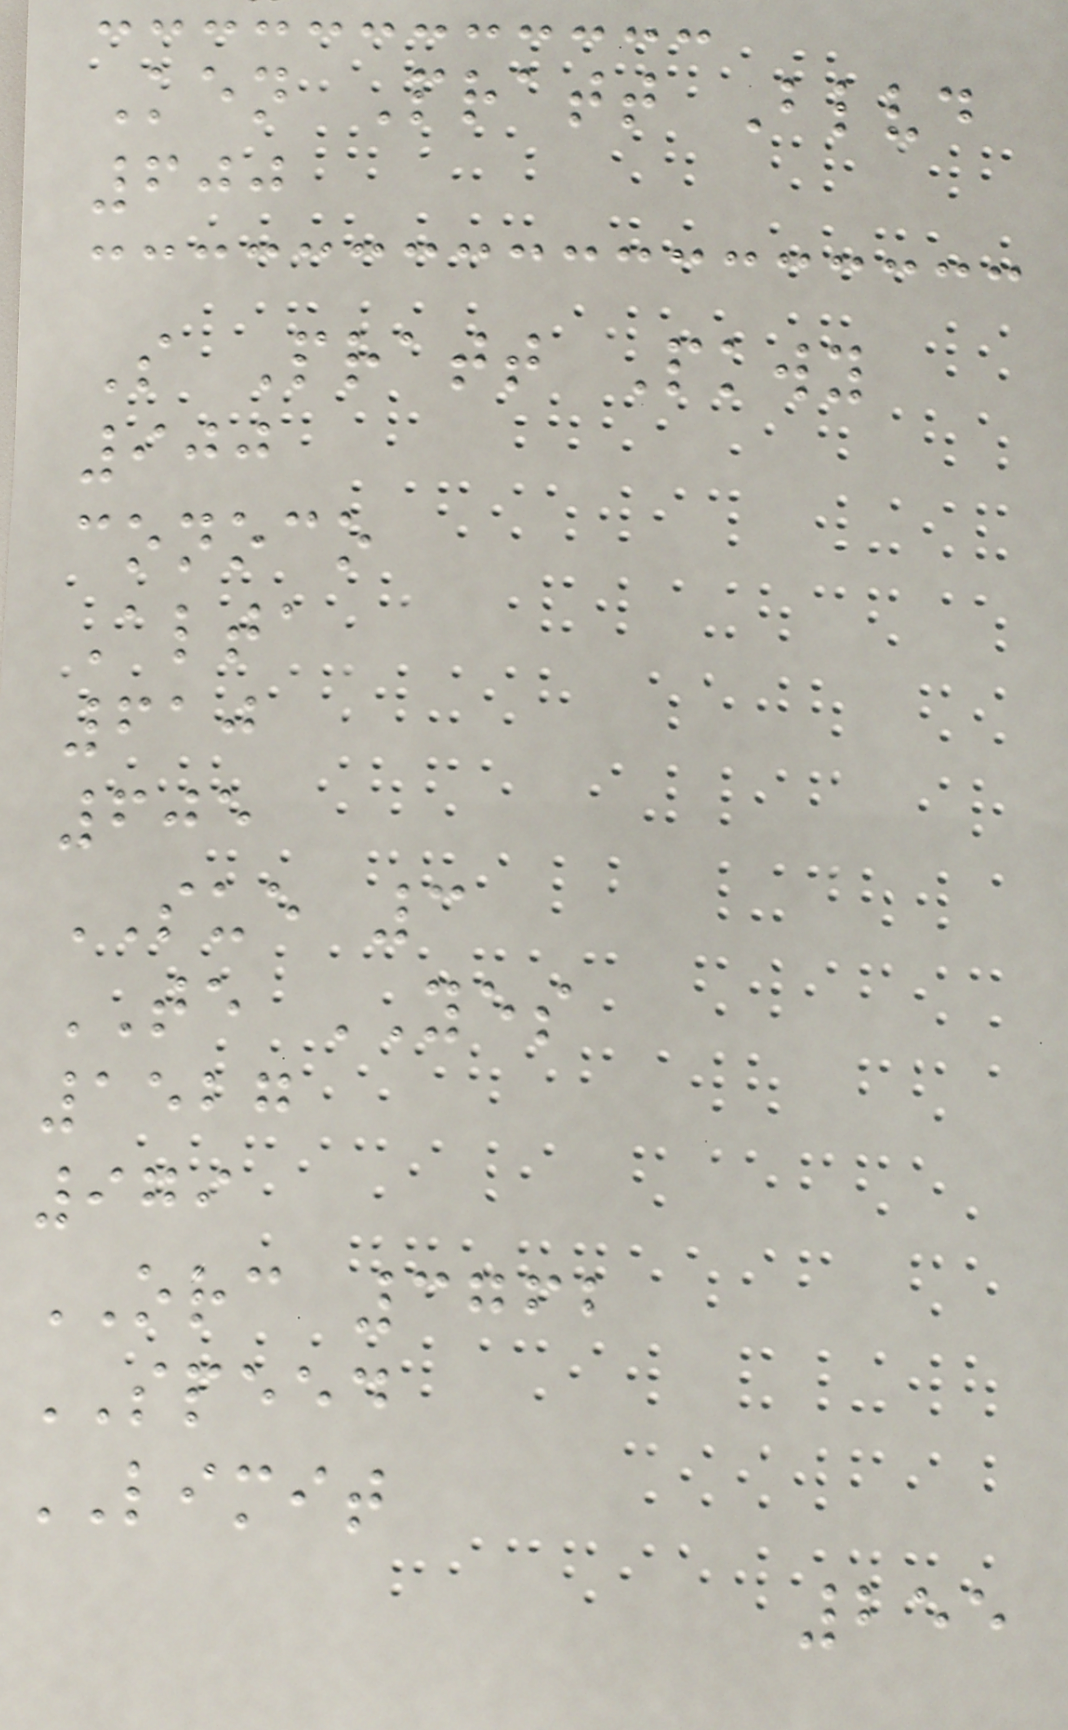Ken Pratt Blvd
600
S Pratt Pkwy
900
conoco
Alta
610
605
SUE 3
TE YES
1527
979
ORC 3762
SPEED
LIMIT
255
